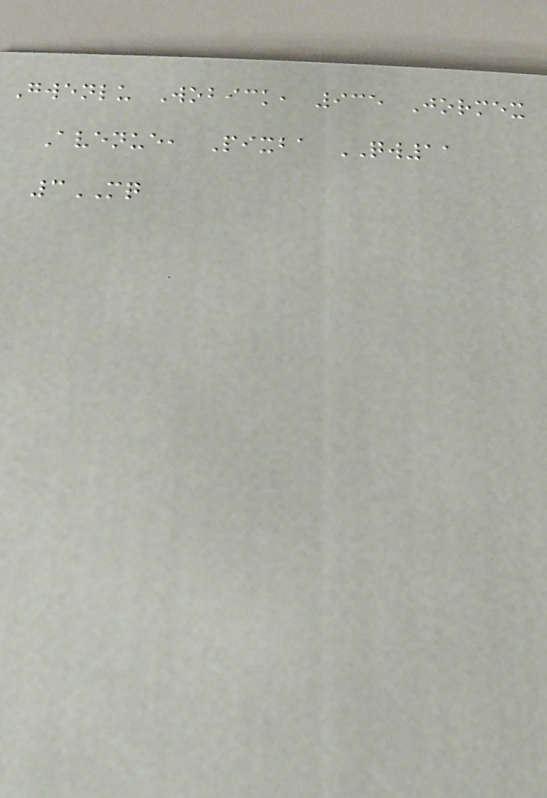Gwenlu Wobick, 935 Jormex
Avenue, Pixba QW11
3MQ
